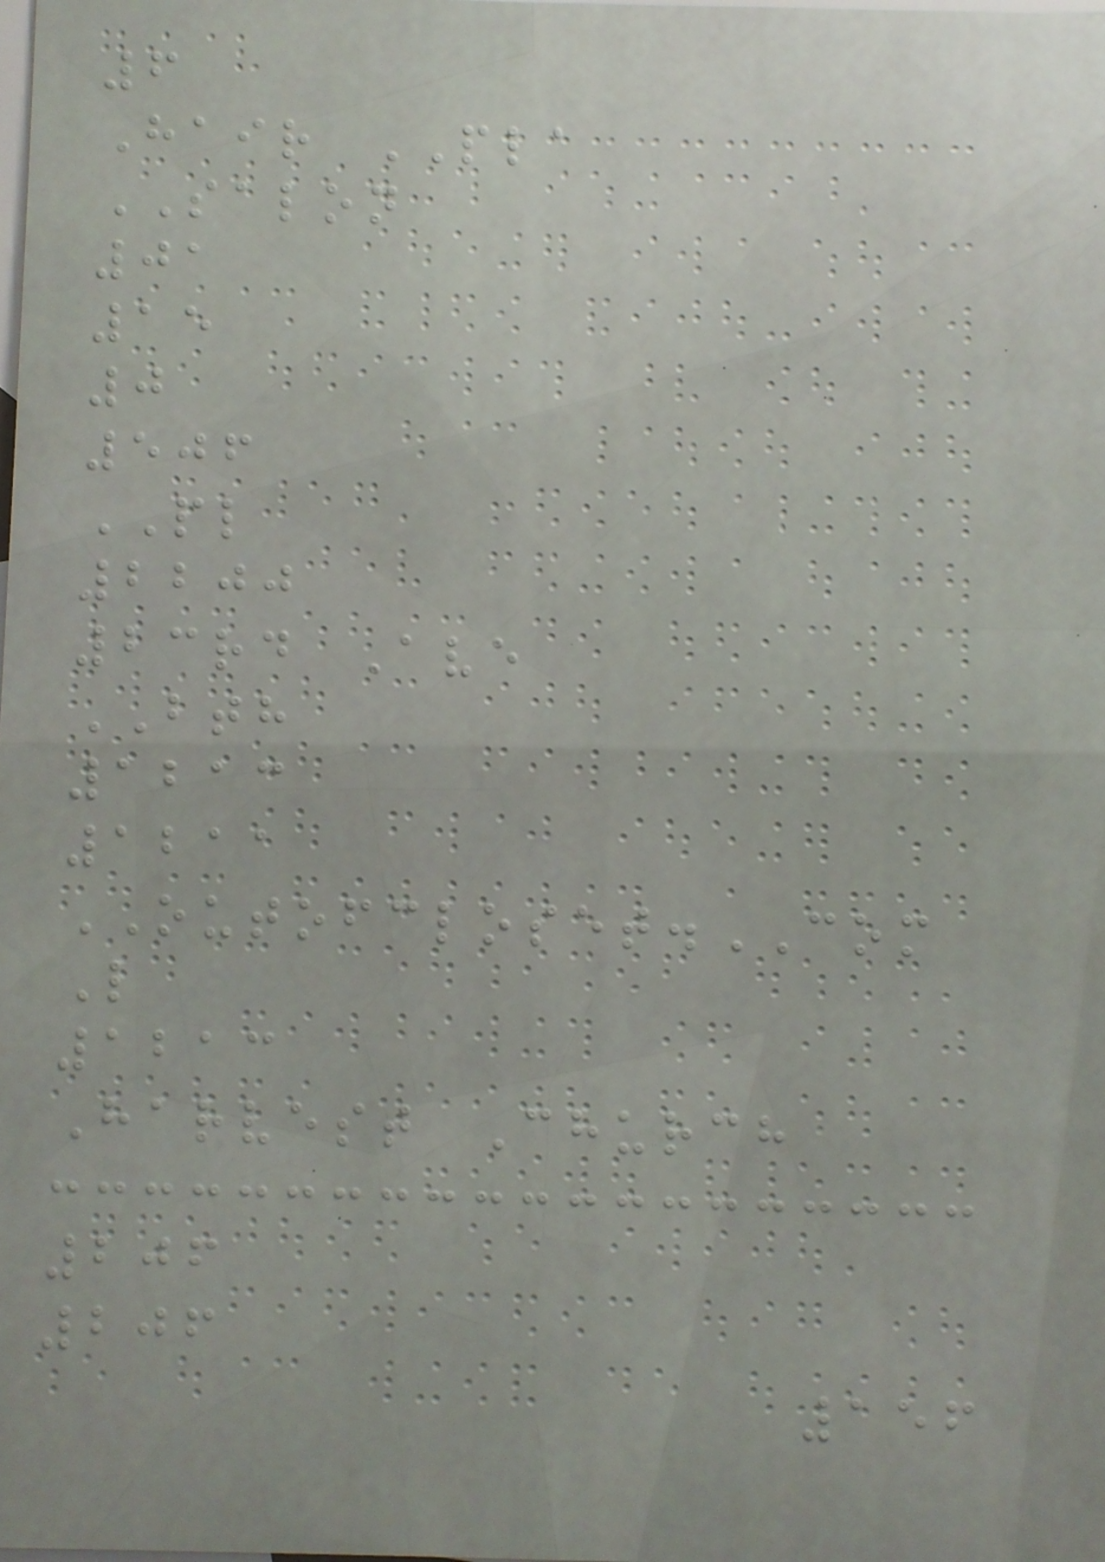6
Hair PLA
SALON
01
15
0
506
PL
2200
23rd Ave
BTH
1213
1211
OUTOFCLOSET.COM
L
1213
Harvest Church
206
206
156
